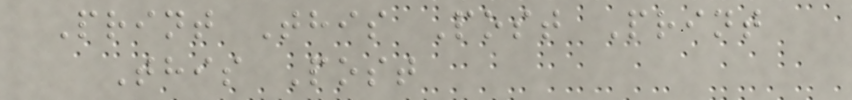Print This Post Print
This Post
